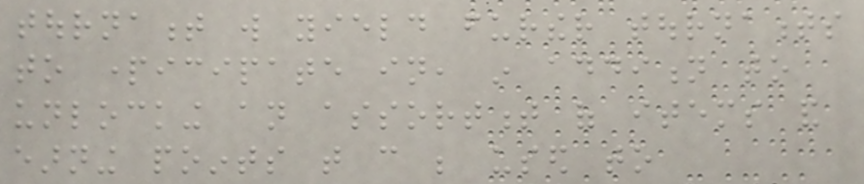tournament will yield further tournaments
to participate in, in addition to
unlocking an assortment of items and
earning points that can be used to
